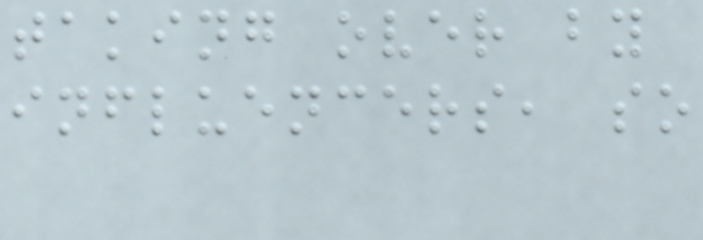taking over by
influencers, so
